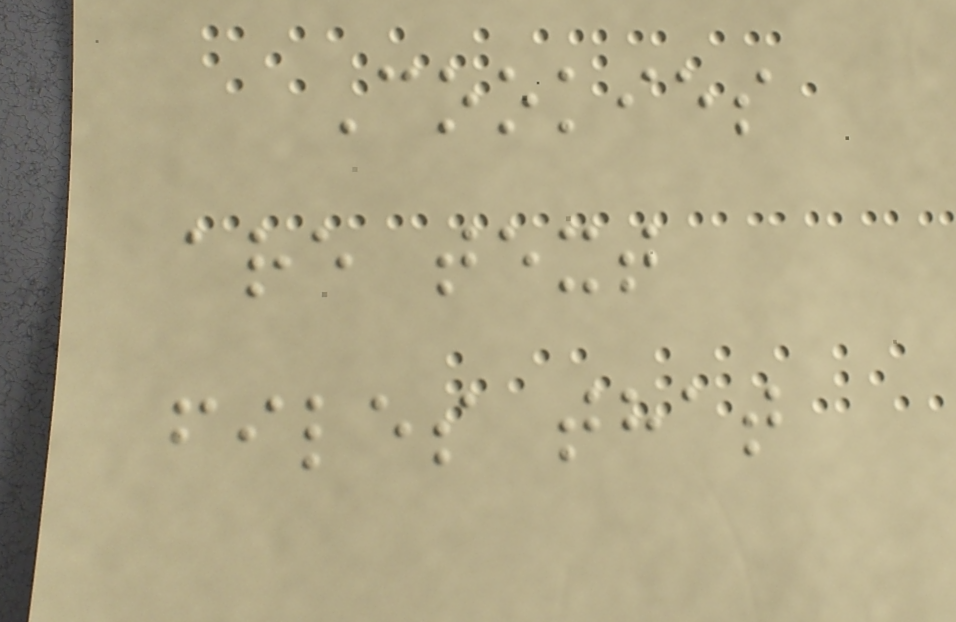Cookies
are text
files that
